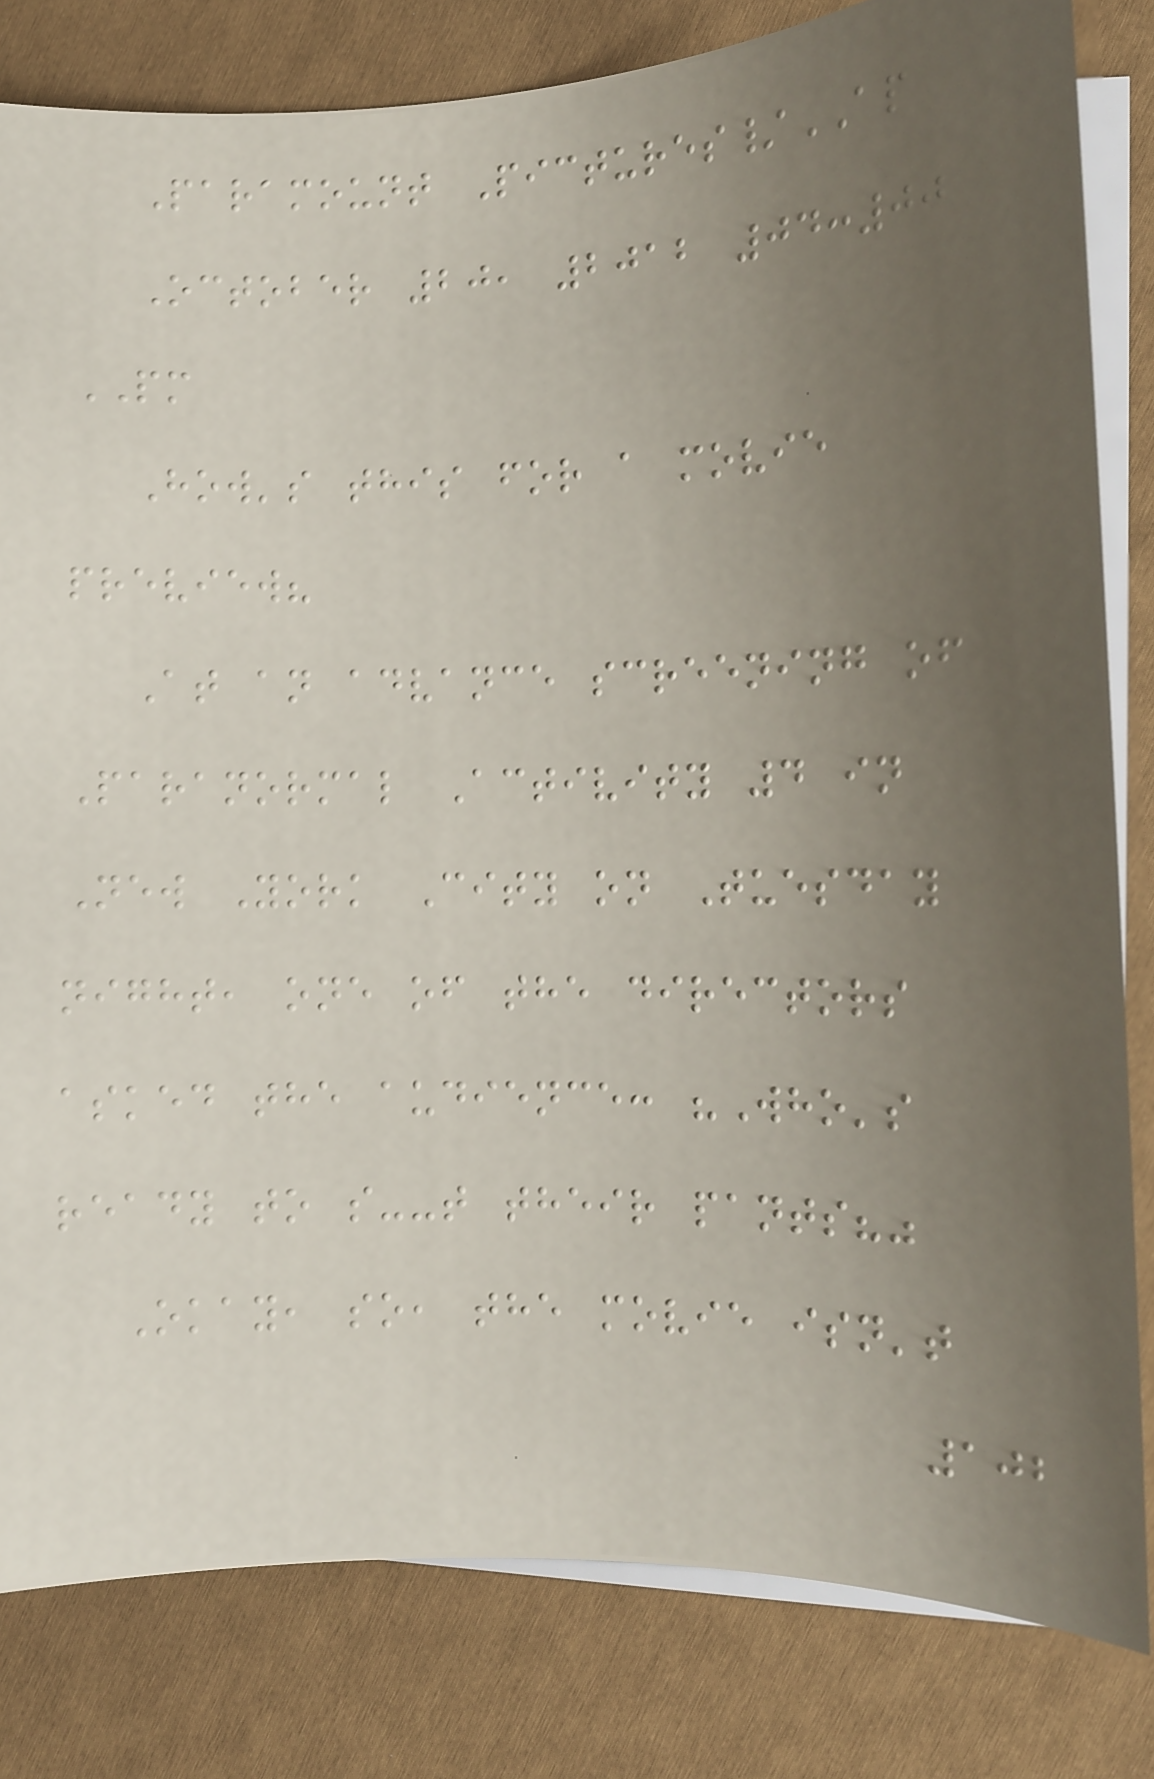Paramount Pictures/AP
October 20, 2012 04:00
PM
How's this for a movie
preview?
At an advance screening of
Paranormal Activity 4 in
New York City on Tuesday
night, one of the directors
asked the audience: "Who's
ready to s--t their pants?"
Okay, so, the movie isn't
102
